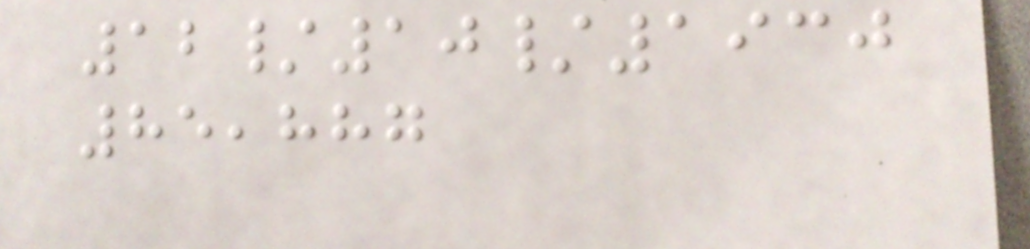12/10/1930
85,887
